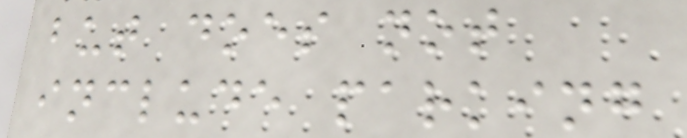but does not
include parking
